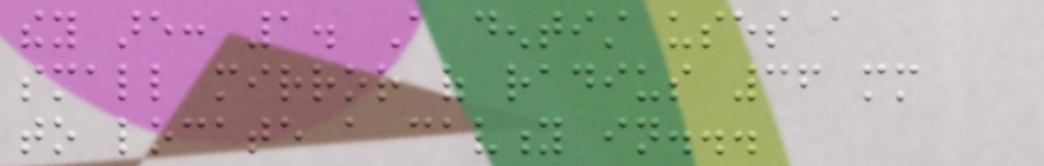they are: 1. A dentist uses a
small mirror of radius 36 mm
to locate a cavity in...
